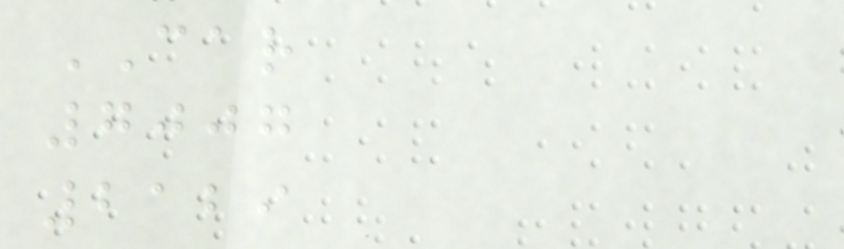CAR
7007
2129
